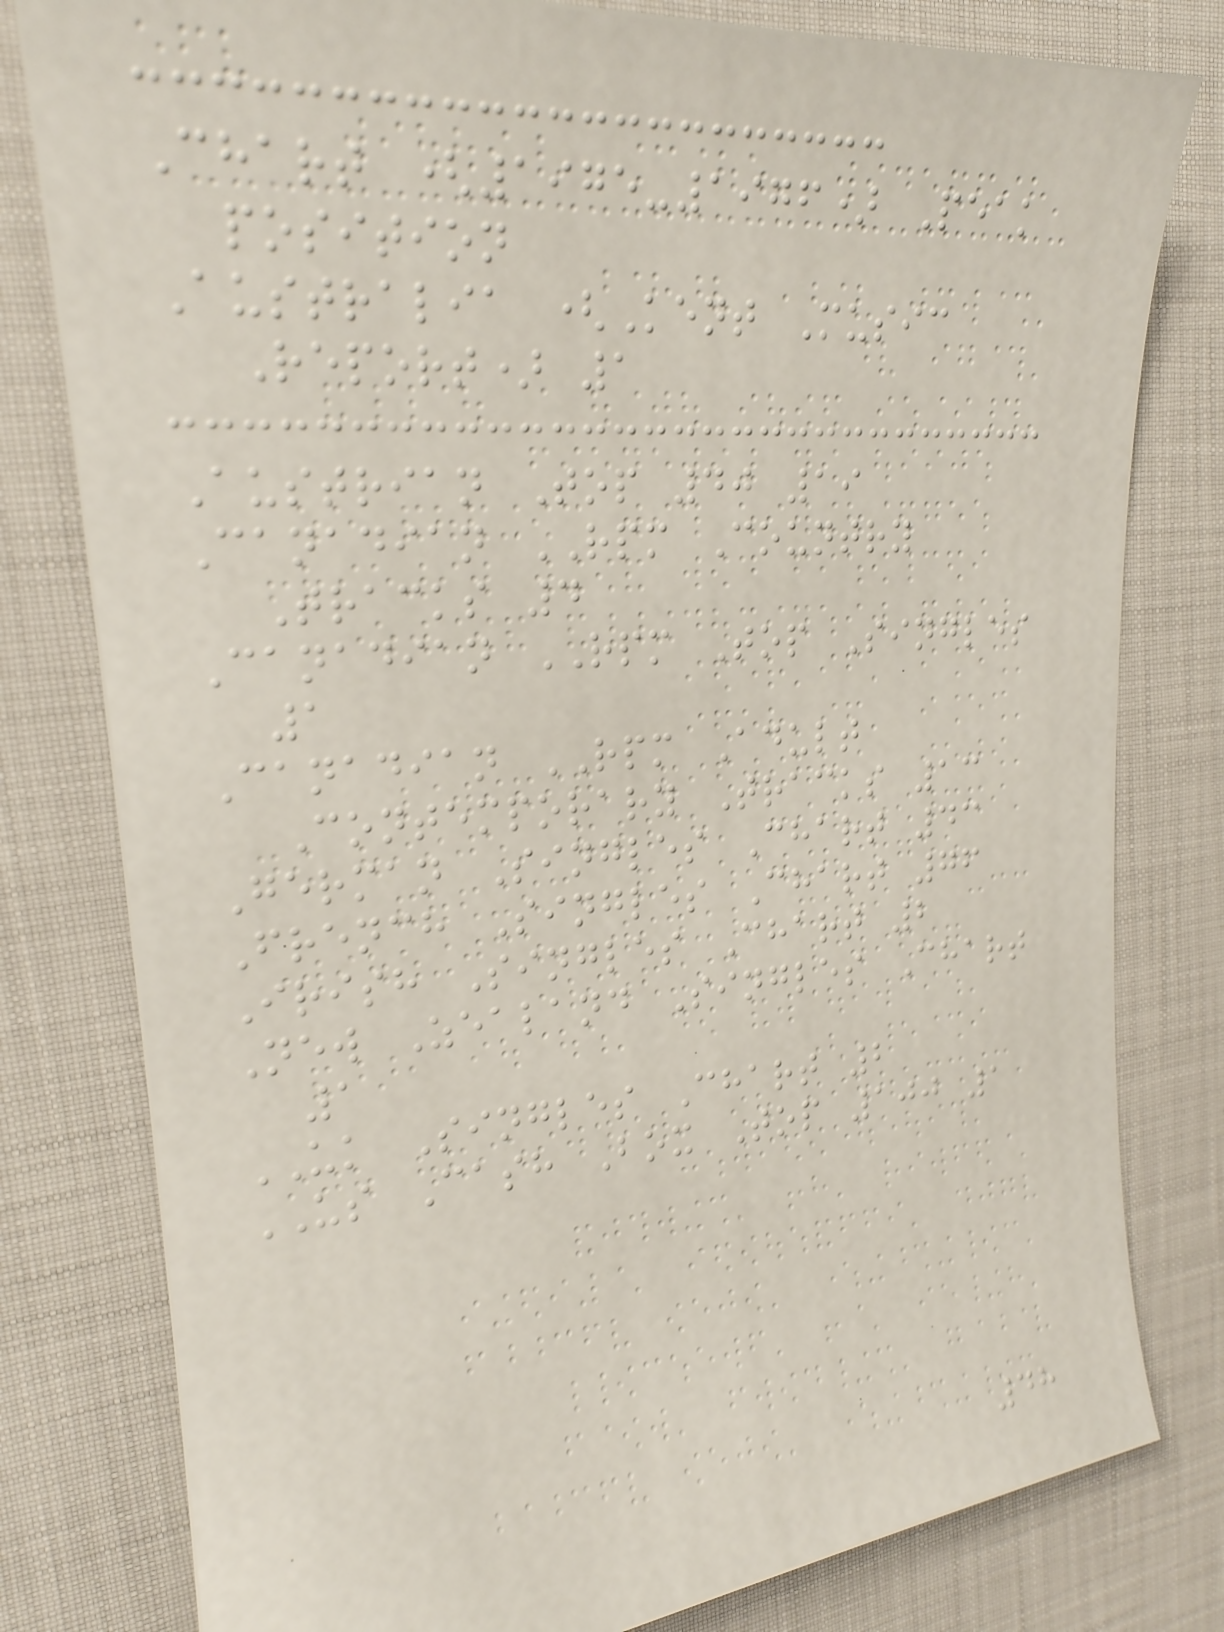Chart (1975-1976) Peak
position
Australia (Kent Music
Report) 1
Austrian Top 40 19
Canadian RPM Country
Tracks 4
Canadian RPM Top Singles
1
Canadian RPM Adult
Contemporary Tracks 13
German Singles Chart 43
French Singles Chart 76
Irish Singles Chart 2
New Zealand Singles Chart
1
UK Singles Chart 2
US Cash Box Top 100 1
48
